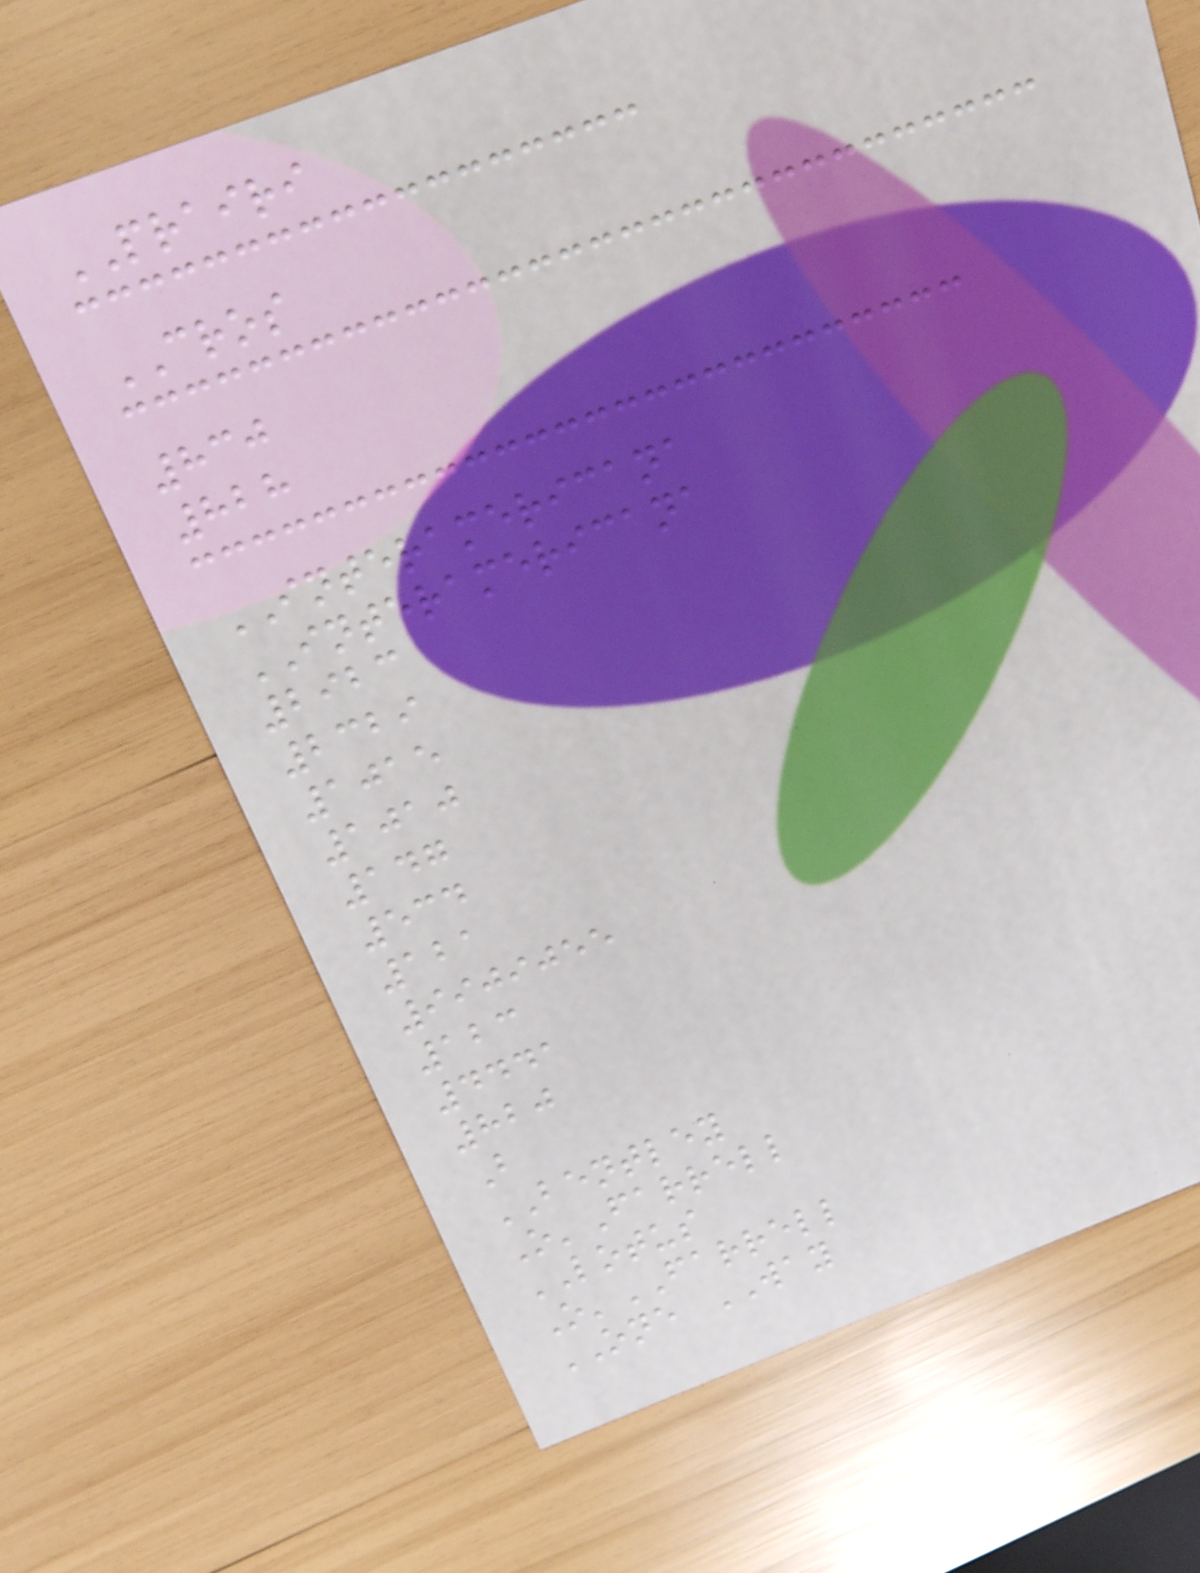PRAIRI
CROS
830
828
INTERAMERICANA
INTERAMERICANA
2923
2329
1015
1010
147
534
121
9909055
123
4441
820
B
BENTLEY
O'Farrell
LOTUS
O'FARRELL
ONE WAY
